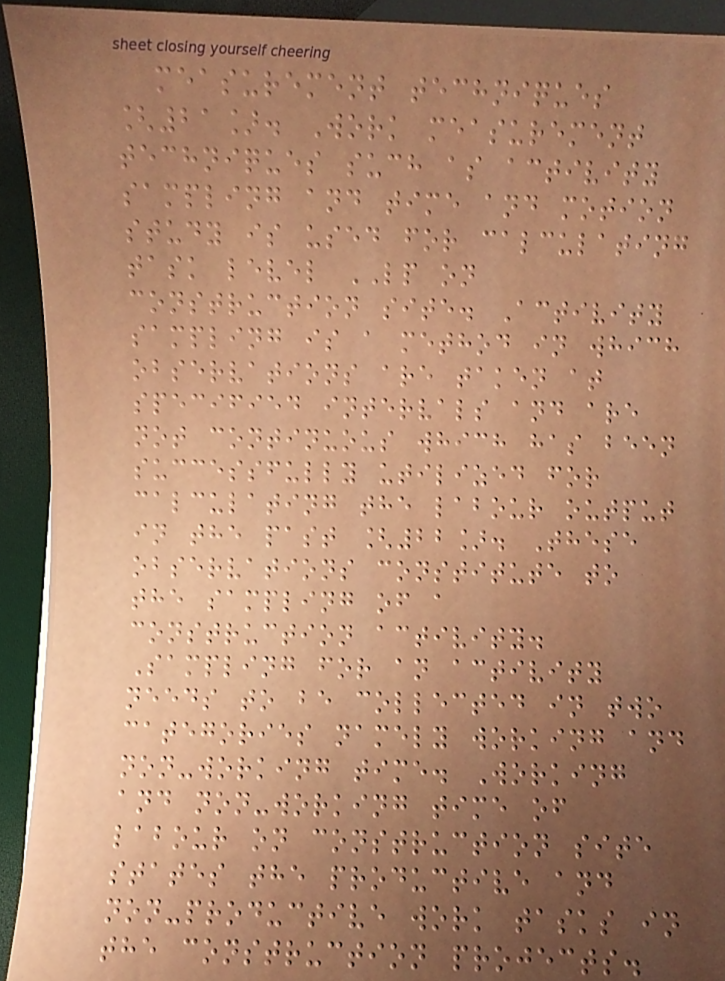measurement techniques
[21]. Work measurement
techniques such as activity
sampling and time and motion
study is used for calculating
task level LP on
construction site. Activity
sampling is a method in which
observations are taken at
specified intervals and are
not continuous which has been
successfully utilized for
calculating the labour output
in the past [22]. These
observations constitute to
the sampling of a
construction activity.
Sampling for an activity
needs to be collected in two
categories namely working and
non-working time. Working
and non-working time of
labour on construction site
states the productive and
non-productive work tasks in
the construction projects.
